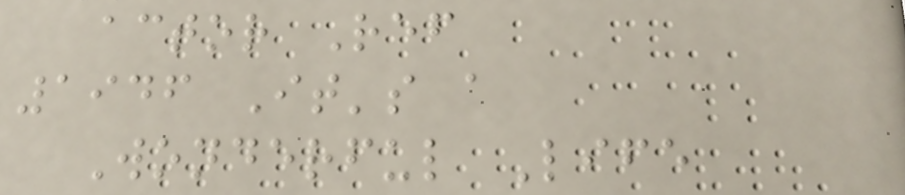actor Ref
1946 It's a
Wonderful Life
